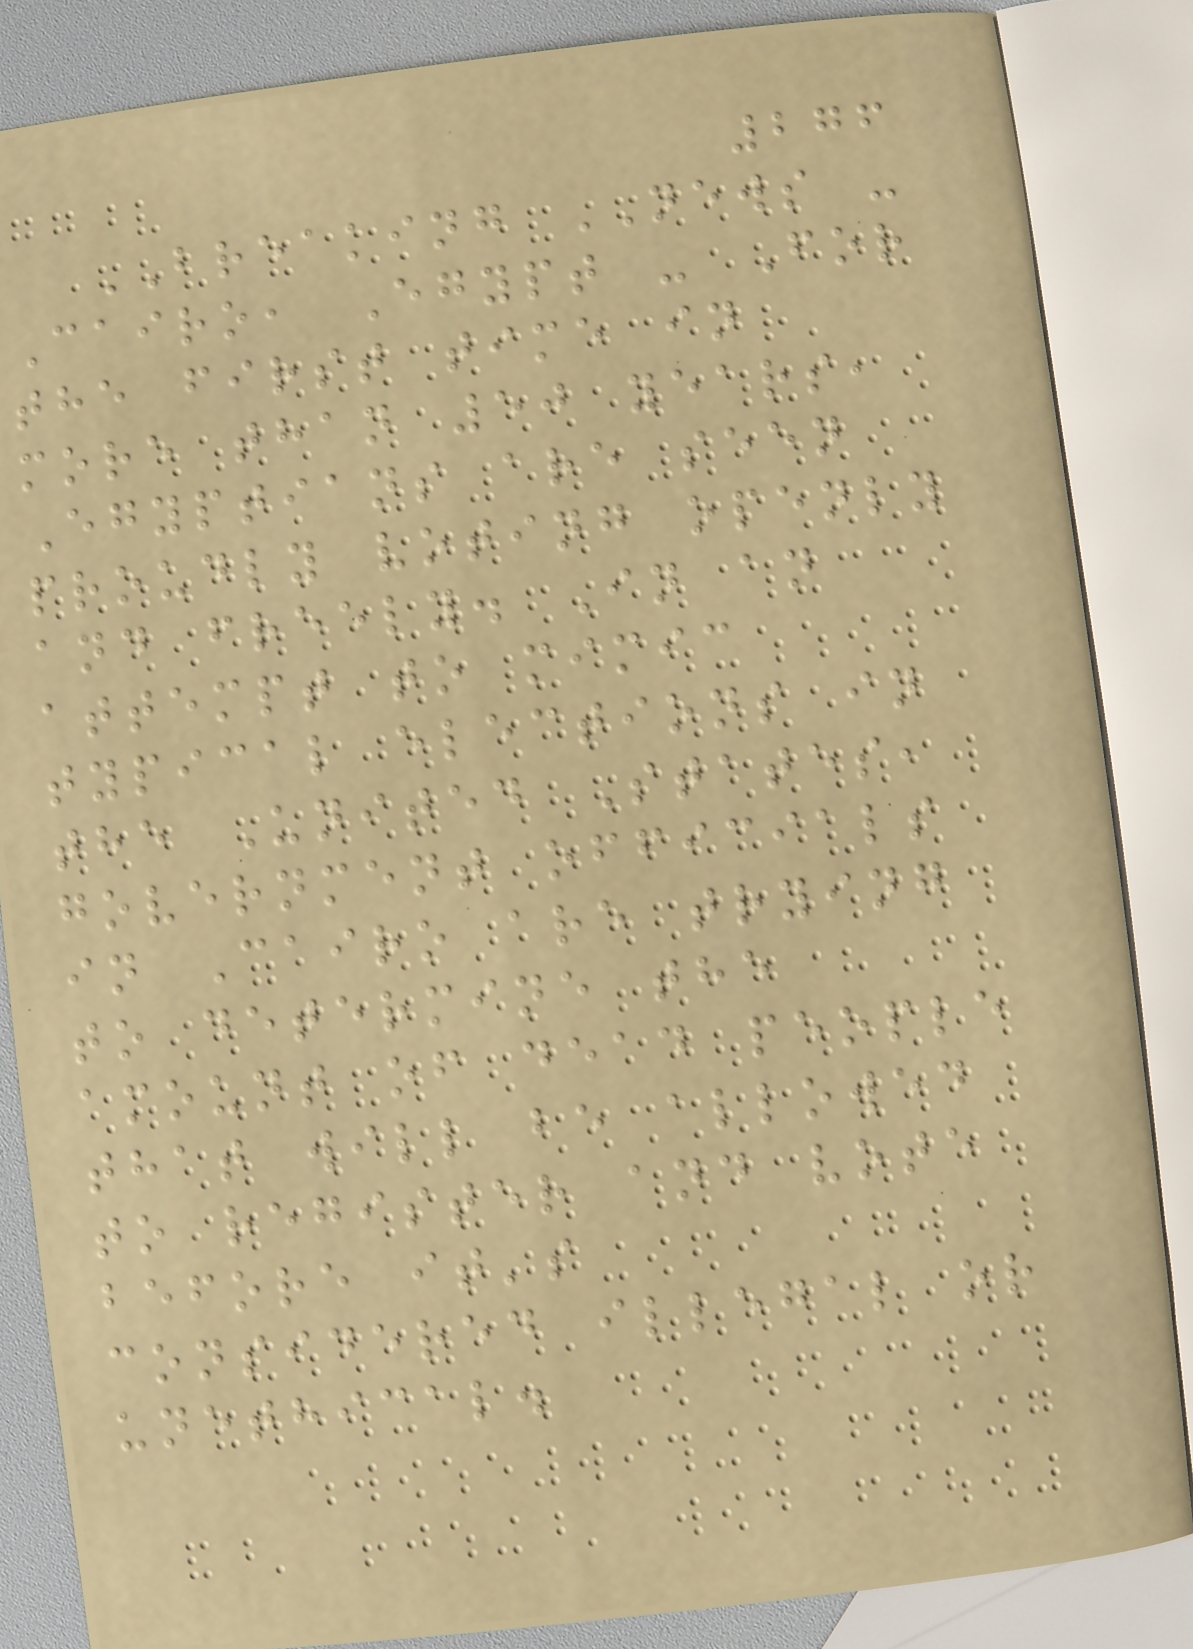276
BREAKING NEWS -
Cairo, Egypt - For
the first time in
more than 50 years,
Egyptians are seen
proudly voting openly
and freely. In an
attempt to mimic
typical elections in
the United States,
government officials
in Cairo are trying
to determine the
amount of dead people
that will be allowed
to register and vote
before it's
considered illegal or
unethical.
